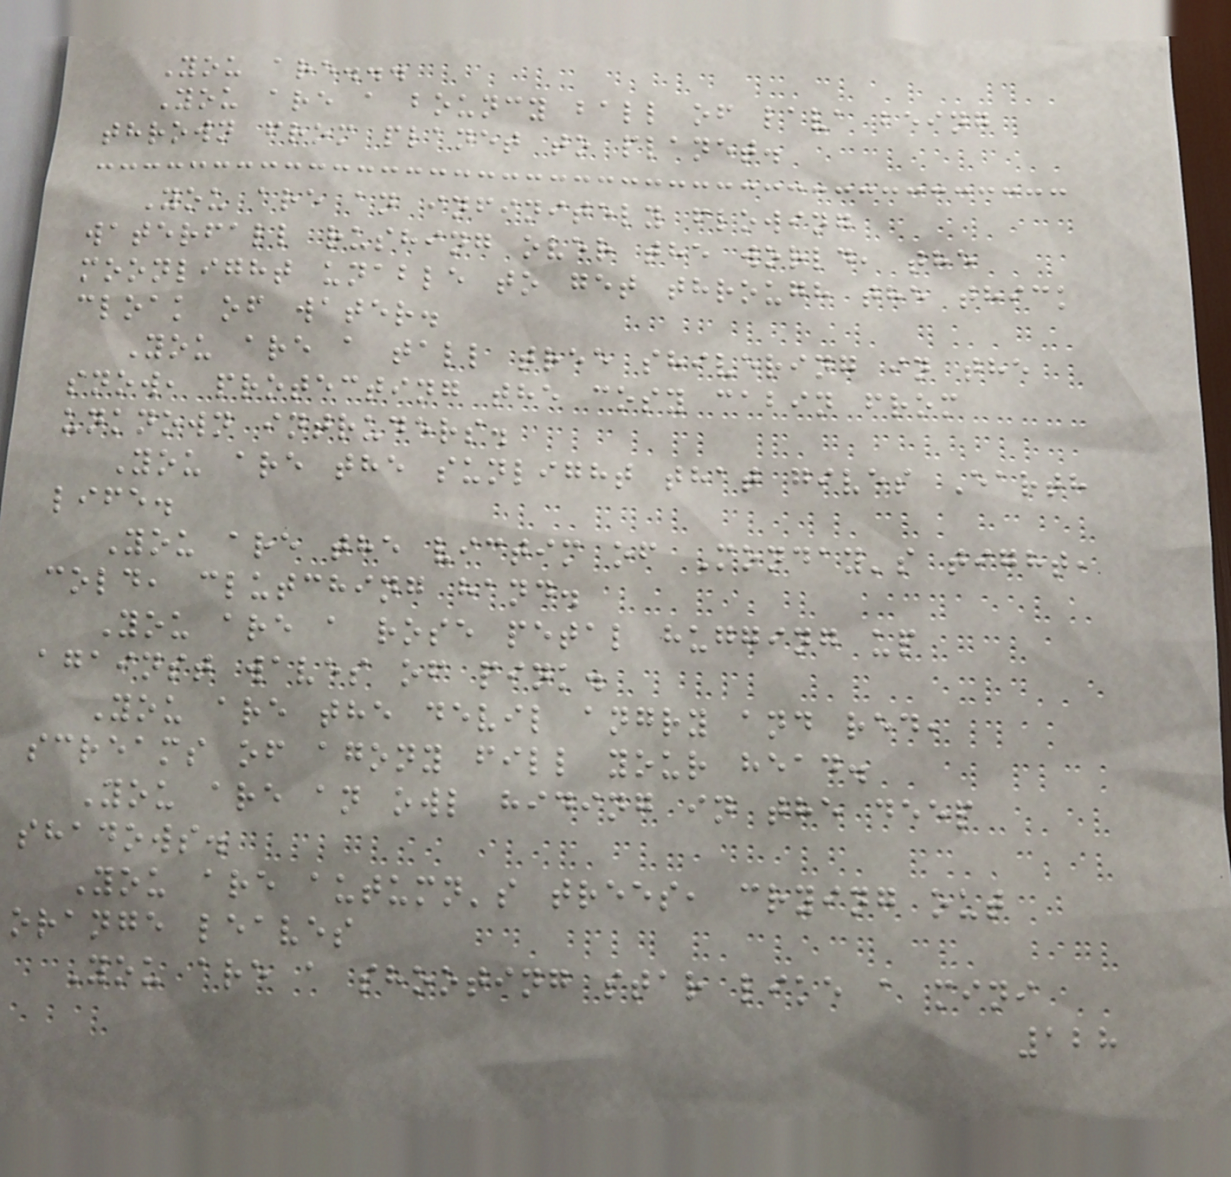You are...
You are a bouncy ball of lava being
thrown from planet to planet.
You are an infinitely flowing
waterfall rushing over the world, the
moonlight unable to get through the thick
cloak of water.
You are a tall tree shivering in the
snow, protecting the cosy cabin from
unknown intruders.
You are the sunlight that gives Earth
life.
You are the victim of Monday's tight,
cold, clutching hand.
You are a rose petal hugging up
against waves of pink.
You are the devil angry and red,
screams of agony fill your head.
You are an owl hiding in the deep
shadows.
You are autumn's trees, crying out
orange leaves
You are a shooting star like a mini
128
